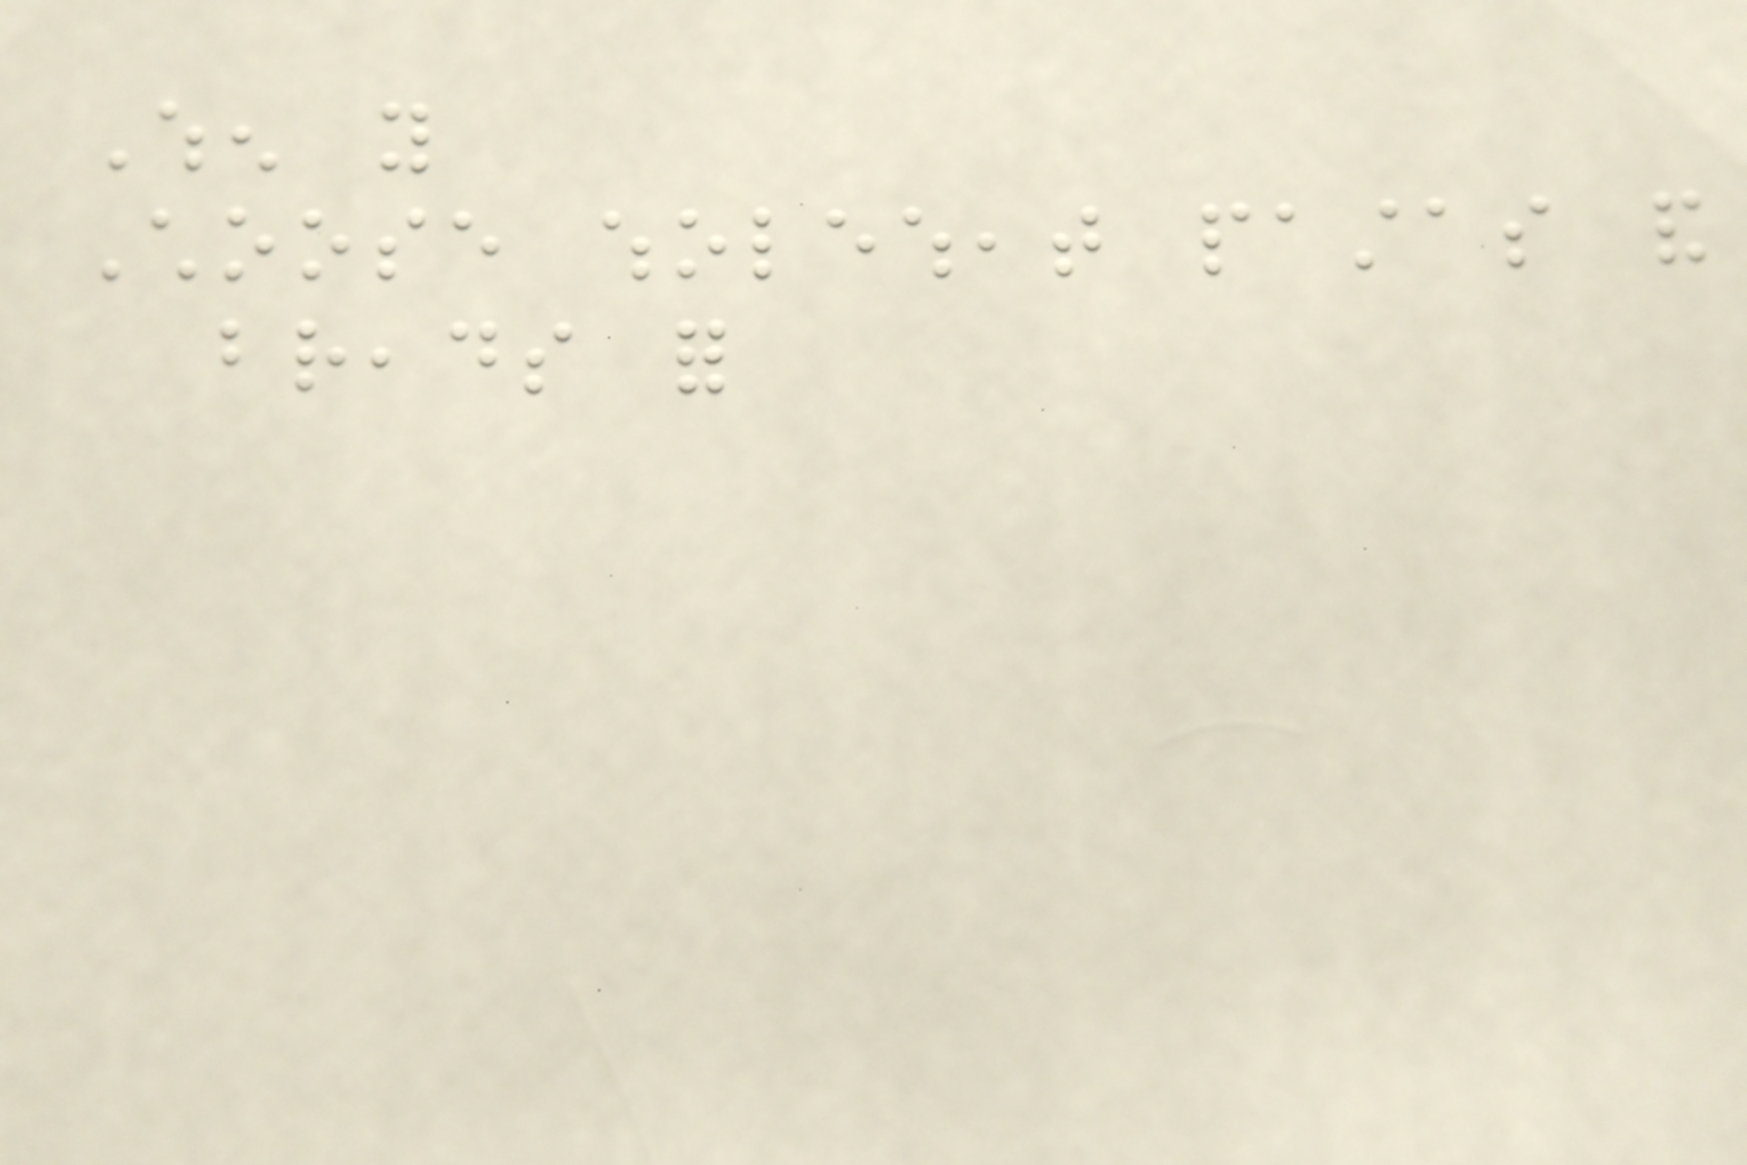When you
Choose wholewheat pastas and
breads for
